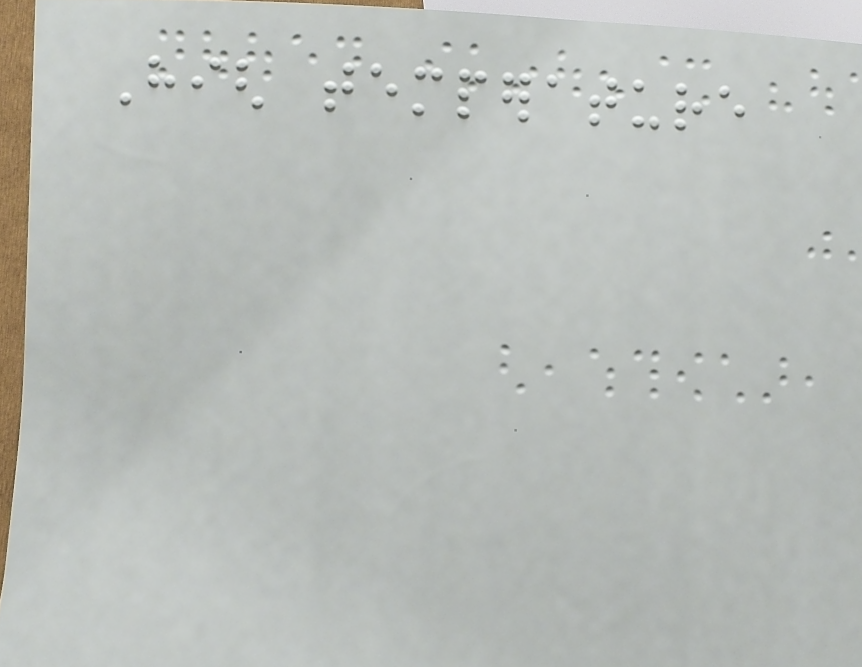High temperature
